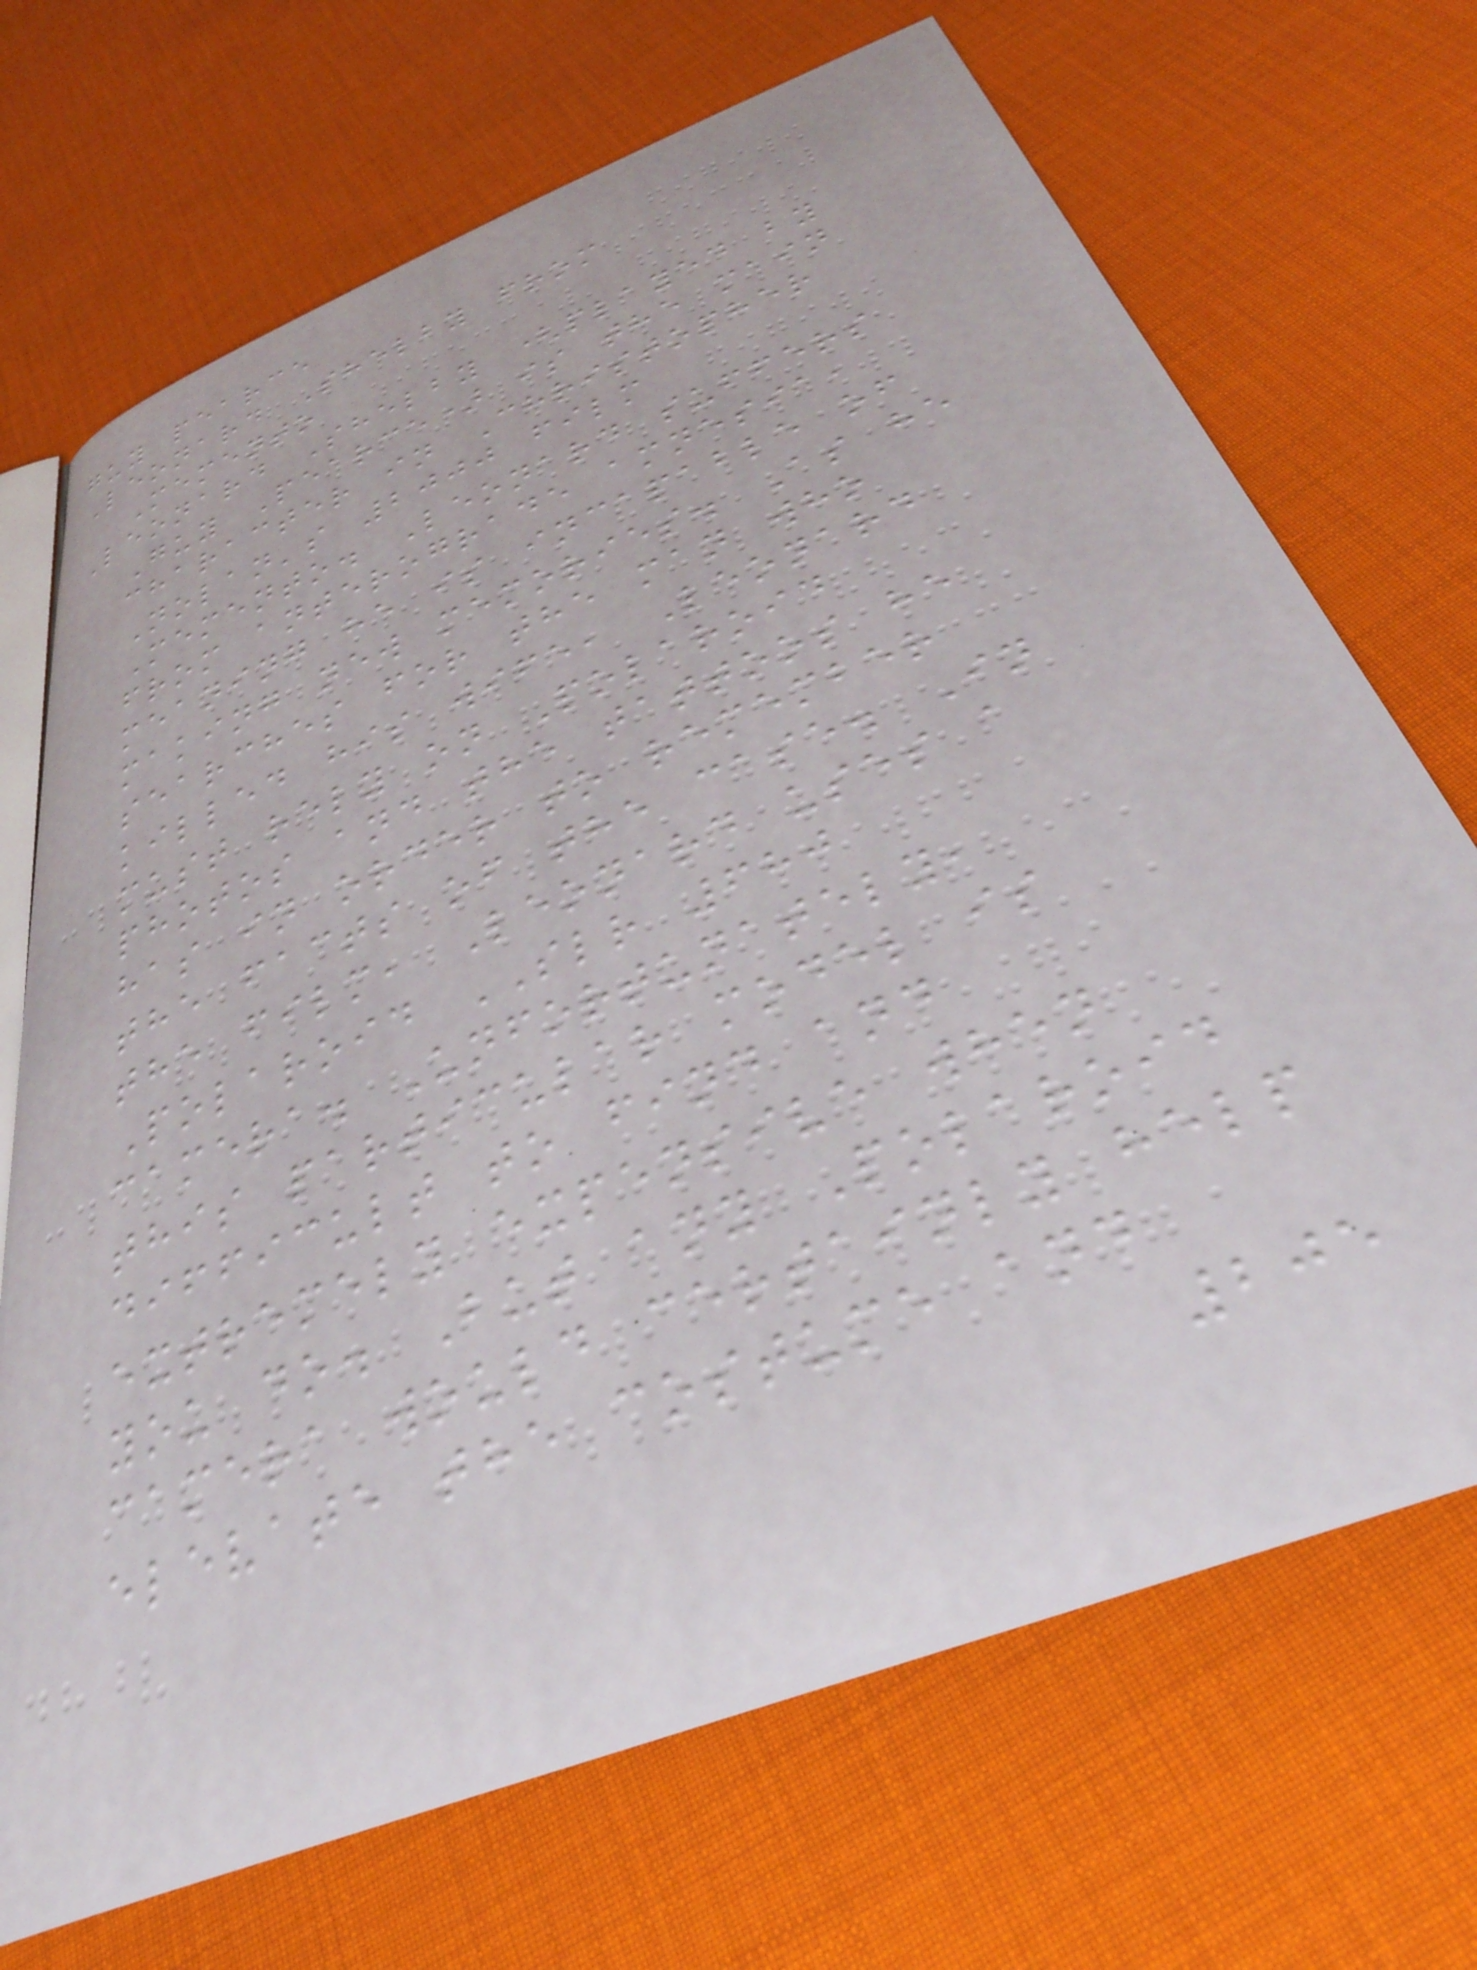guy pearce
Leonard Shelby from
Memento
Leonard Shelby (played by
Guy Pearce) is the main
character in Christopher
Nolan's 2000 film
Memento. Leonard suffers
from anterograde amnesia,
meaning he is incapable of
making new memories. As he
searches for the man who
killed his wife, Leonard
must rely on Polaroid
photos and the tattoos he
has in order to remember
the facts of the case. In
the film, Leonard uses a
Polaroid SLR 680
camera. Unfortunately,
this particular model is
difficult to find and
extremely expensive when
you do. But any Polaroid
camera would certainly help
elevate the costume and
205
